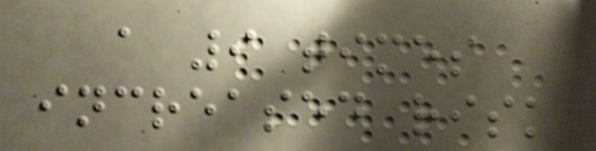a 9 times
increased risk
